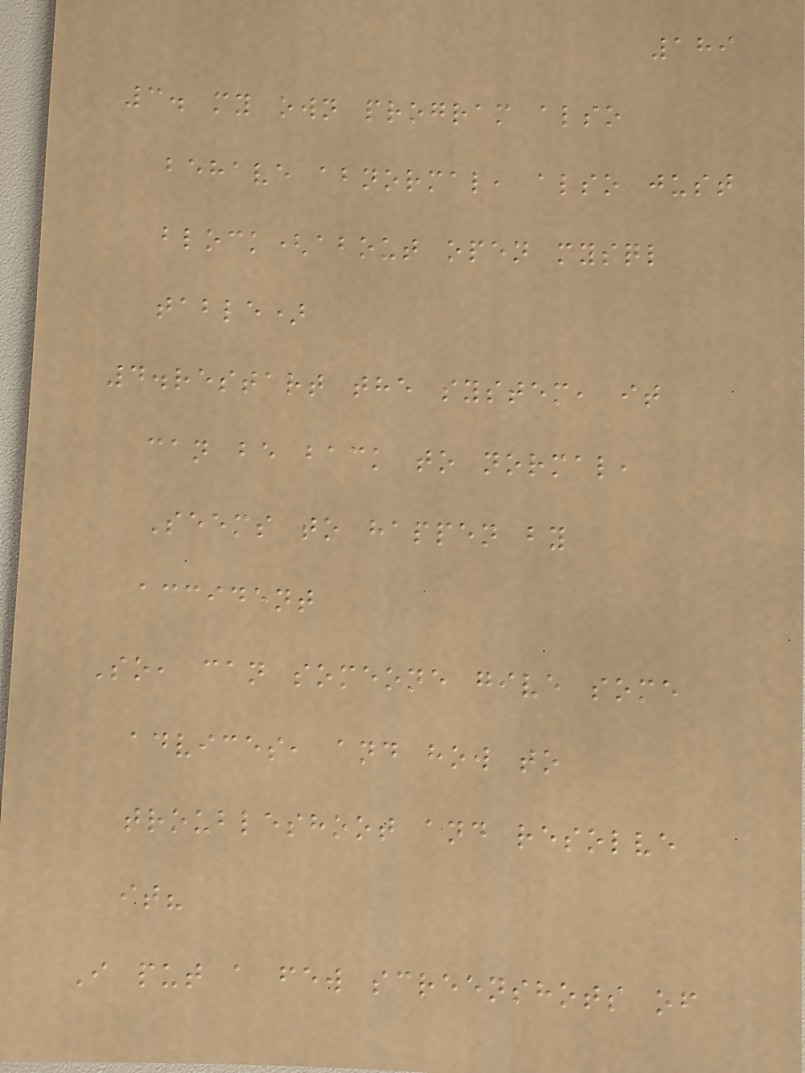189
3. my own program also
behave abnormal, also just
block(about open mysql
table)
4.restart the system, it
can be back to normal,
Seems to happen by
accident
So, can someone give some
advices, and how to
troubleshoot and resolve
it?
I put a few screenshots of
